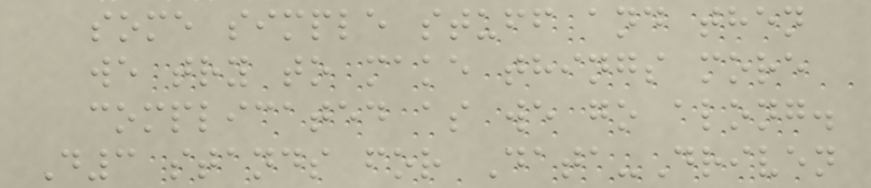some simple stuff and then
we try to make things more
complicated as we go along.
D3 stands for Data-Driven
